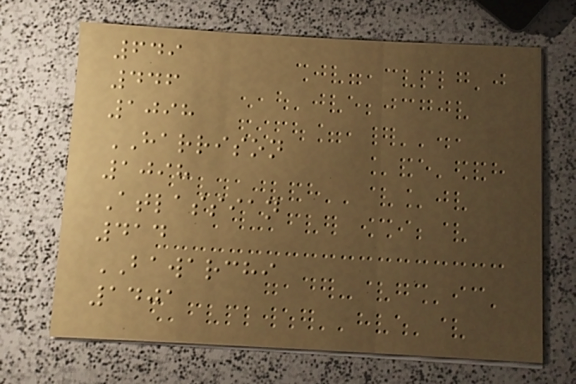649
446
1098
HARRISON
1098
Atlassian
414
BAWARCHI
1401
